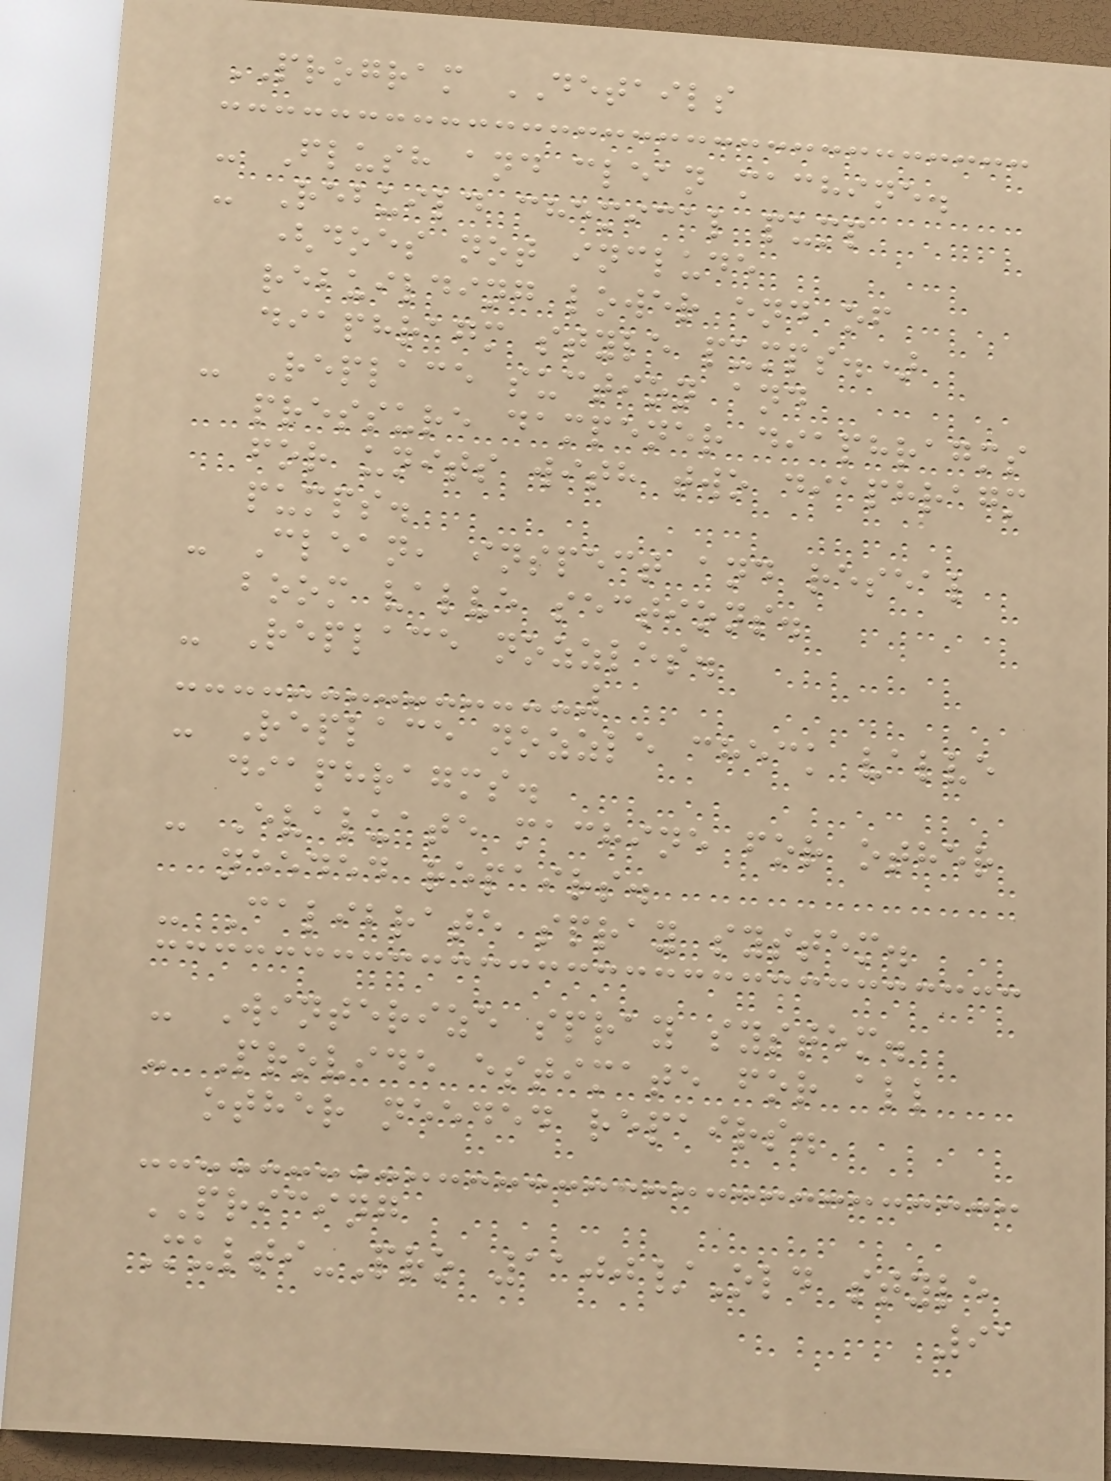PROGRAM DETAILS
- Flush and clean machine.
- Rebuild chemical pump
(does not include
rebuilding lower end of
diaphragm style pumps.)
- Replace suction and
pressure dampener diaphragms
for units with two diaphragm
pumps.
- Clean, inspect and reseal
boom valve sections.
- Replace nozzles.
- Replace nozzle check valve
diaphragms.
- Evaluate machine for other
needed repairs.
- Calibrate spray system.
- Winterize spray system.
- Provide estimate for all
other needed repairs.
PRICING
Multi-Pro 1100/Old style
91
